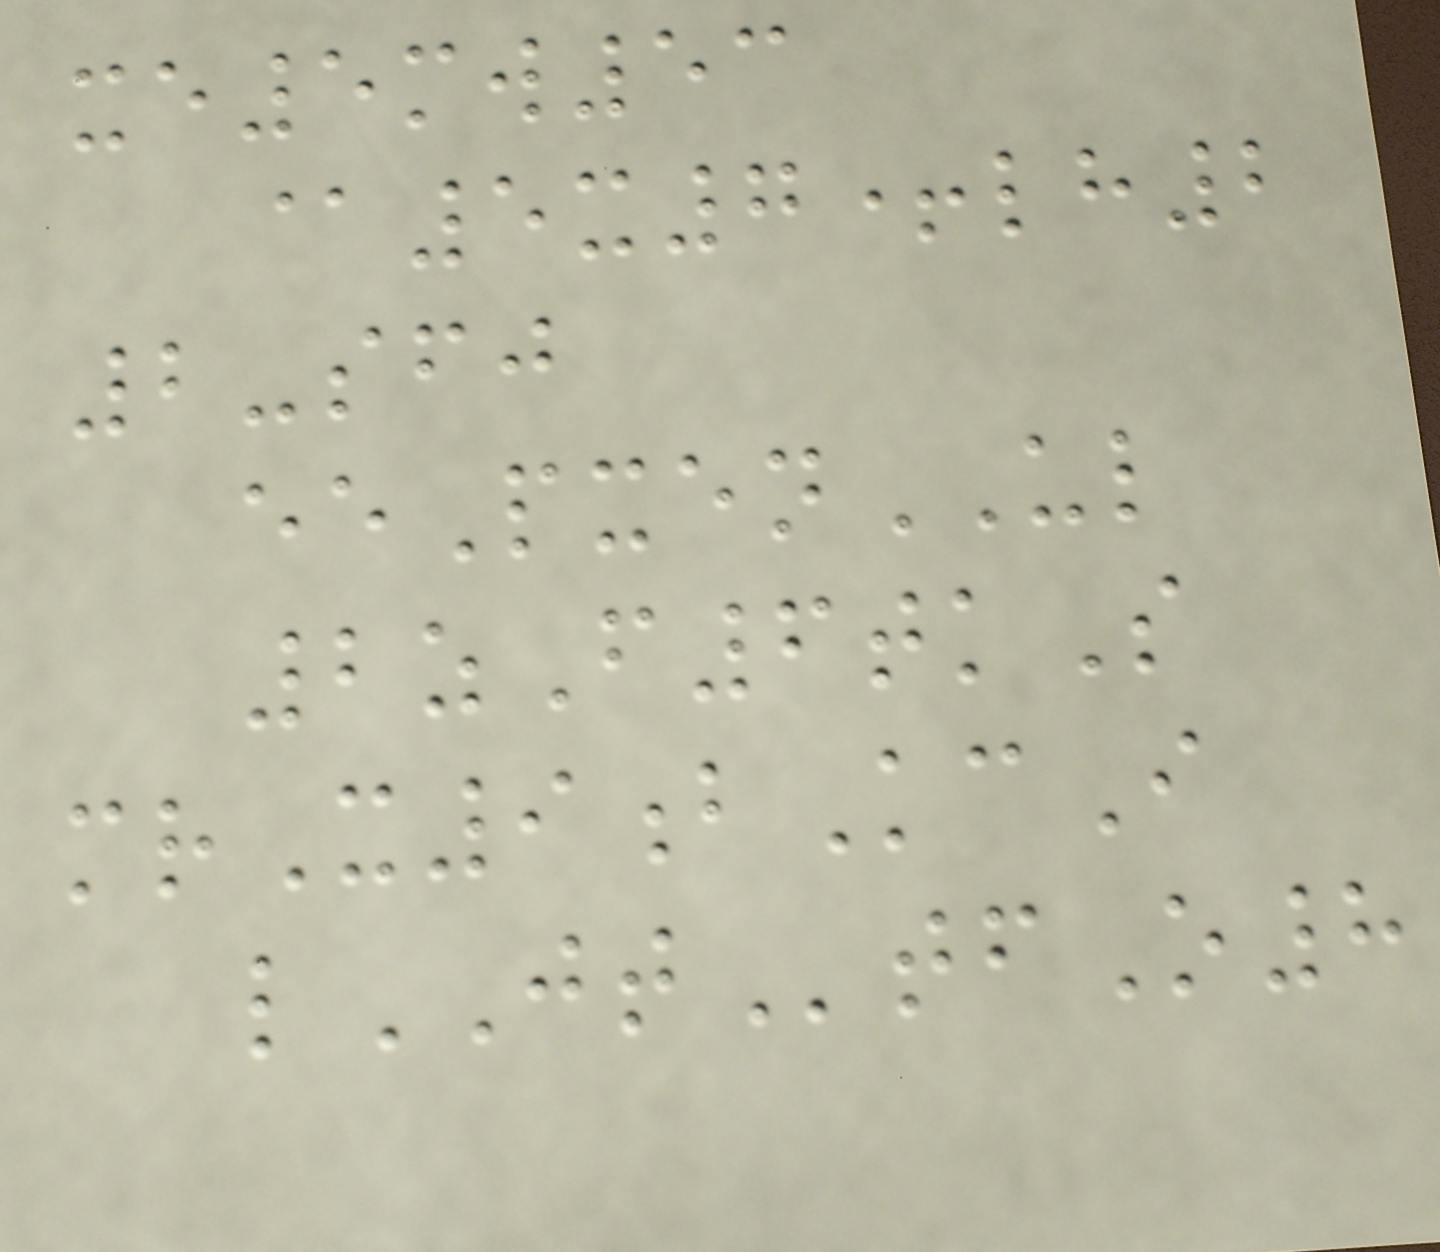xe5mw53
@5x7+lh2
2-sfj
eePxenUL
2zF6tkS
mrX9bKcI
lJTtfO8
